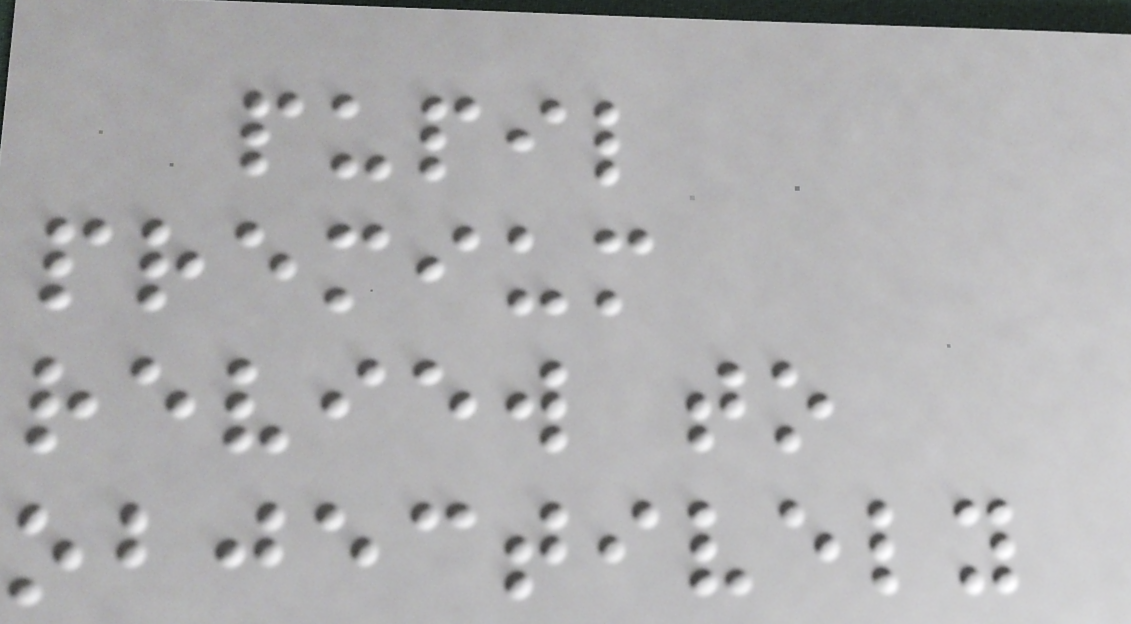pupil
premium
review to
objectively
